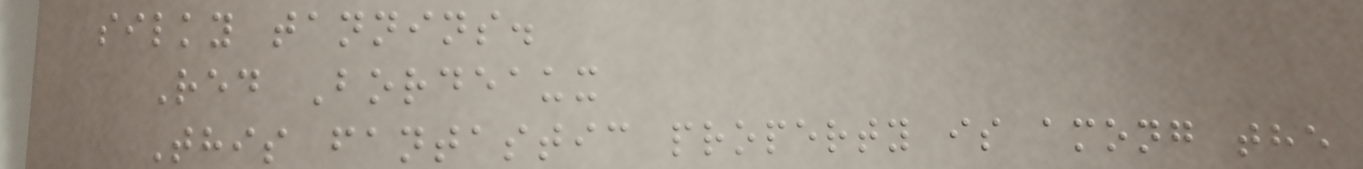silky tannins.
Red Bordeaux
This fantastic property is among the
